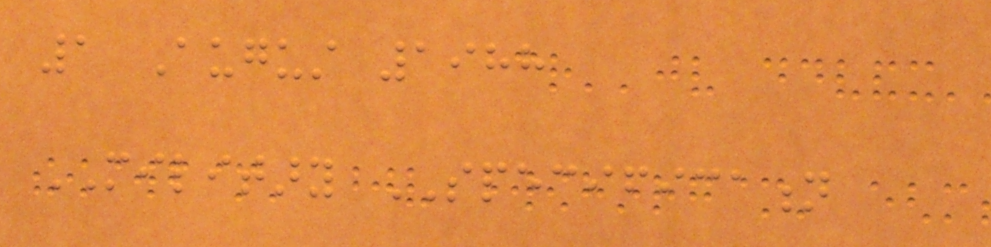1 August 1988
MILITARY SPECIFICATION
